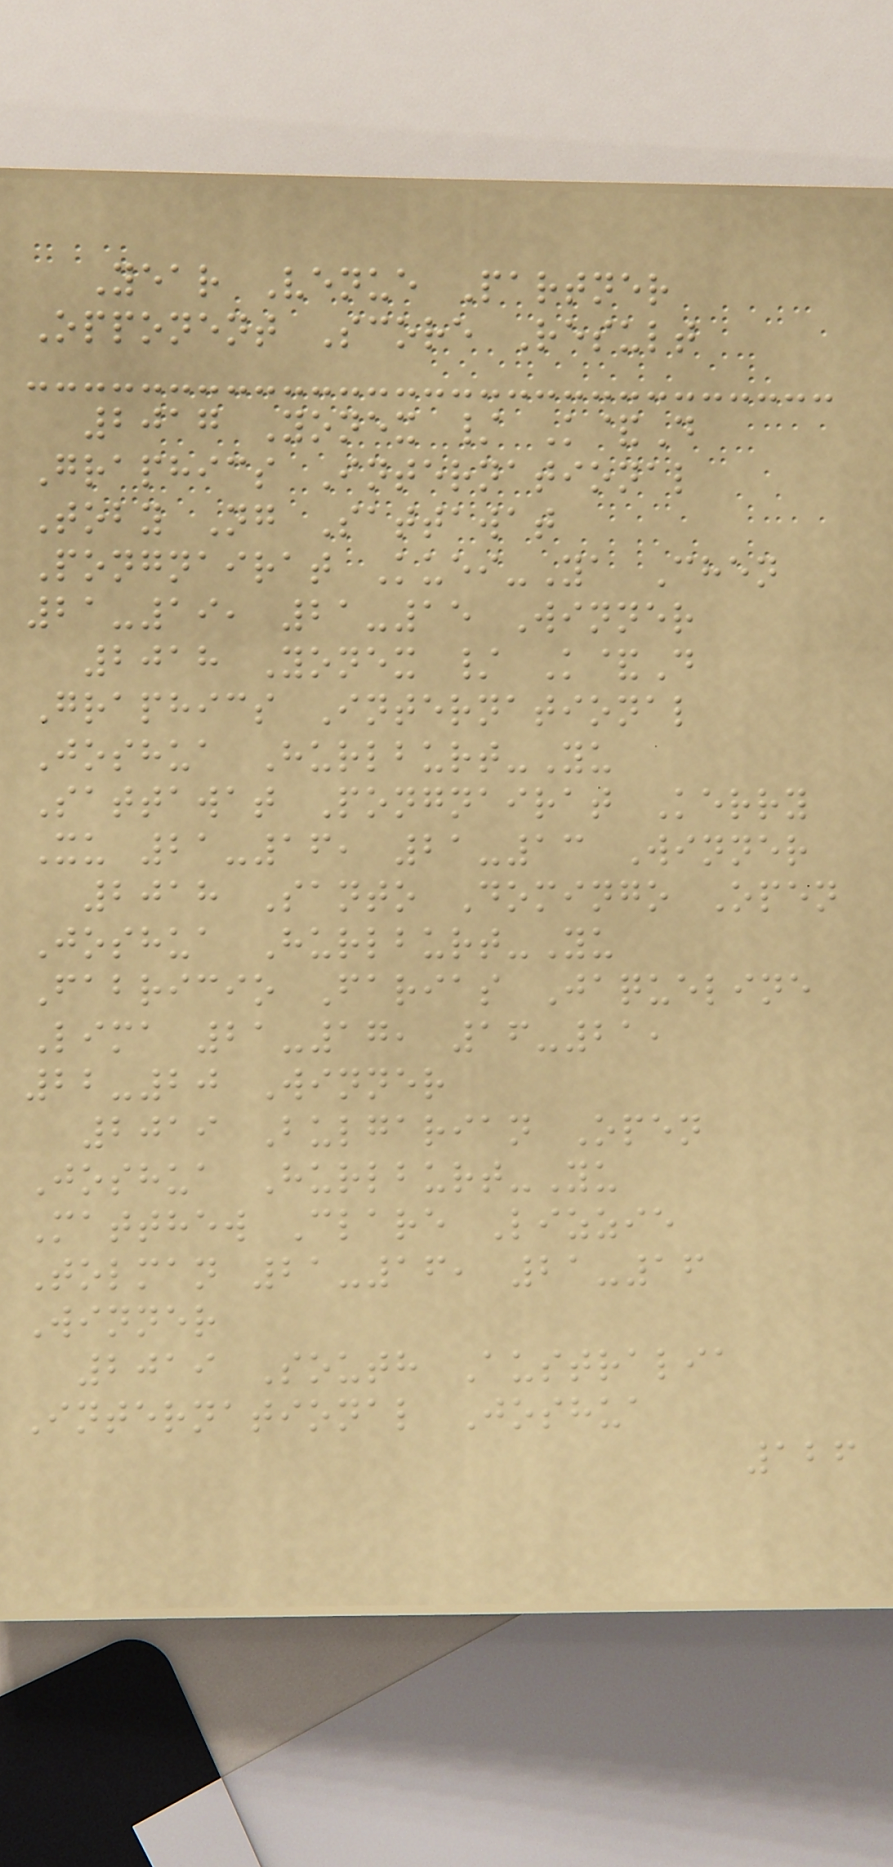Year Venue Partner
Opponent Score Result
2017 Yonex / K&D
Graphics International
Toby Ng Sattawat
Pongnairat Kuei-Ya Chen
21-19, 21-15 Winner
2018 Yonex / K&D
Graphics International
Joshua Hurlburt-Yu
Sattawat Pongnairat Kerry
Xu 21-16, 21-13 Winner
2018 Santo Domingo Open
Joshua Hurlburt-Yu
Fabricio Farias Jaqueline
Lima 21-17, 16-21,
22-20 Winner
2019 Bulgarian Open
Joshua Hurlburt-Yu
Matthew Clare Lizzie
Tolman 21-16, 21-16
Winner
2019 South Australia
International Joshua
126
